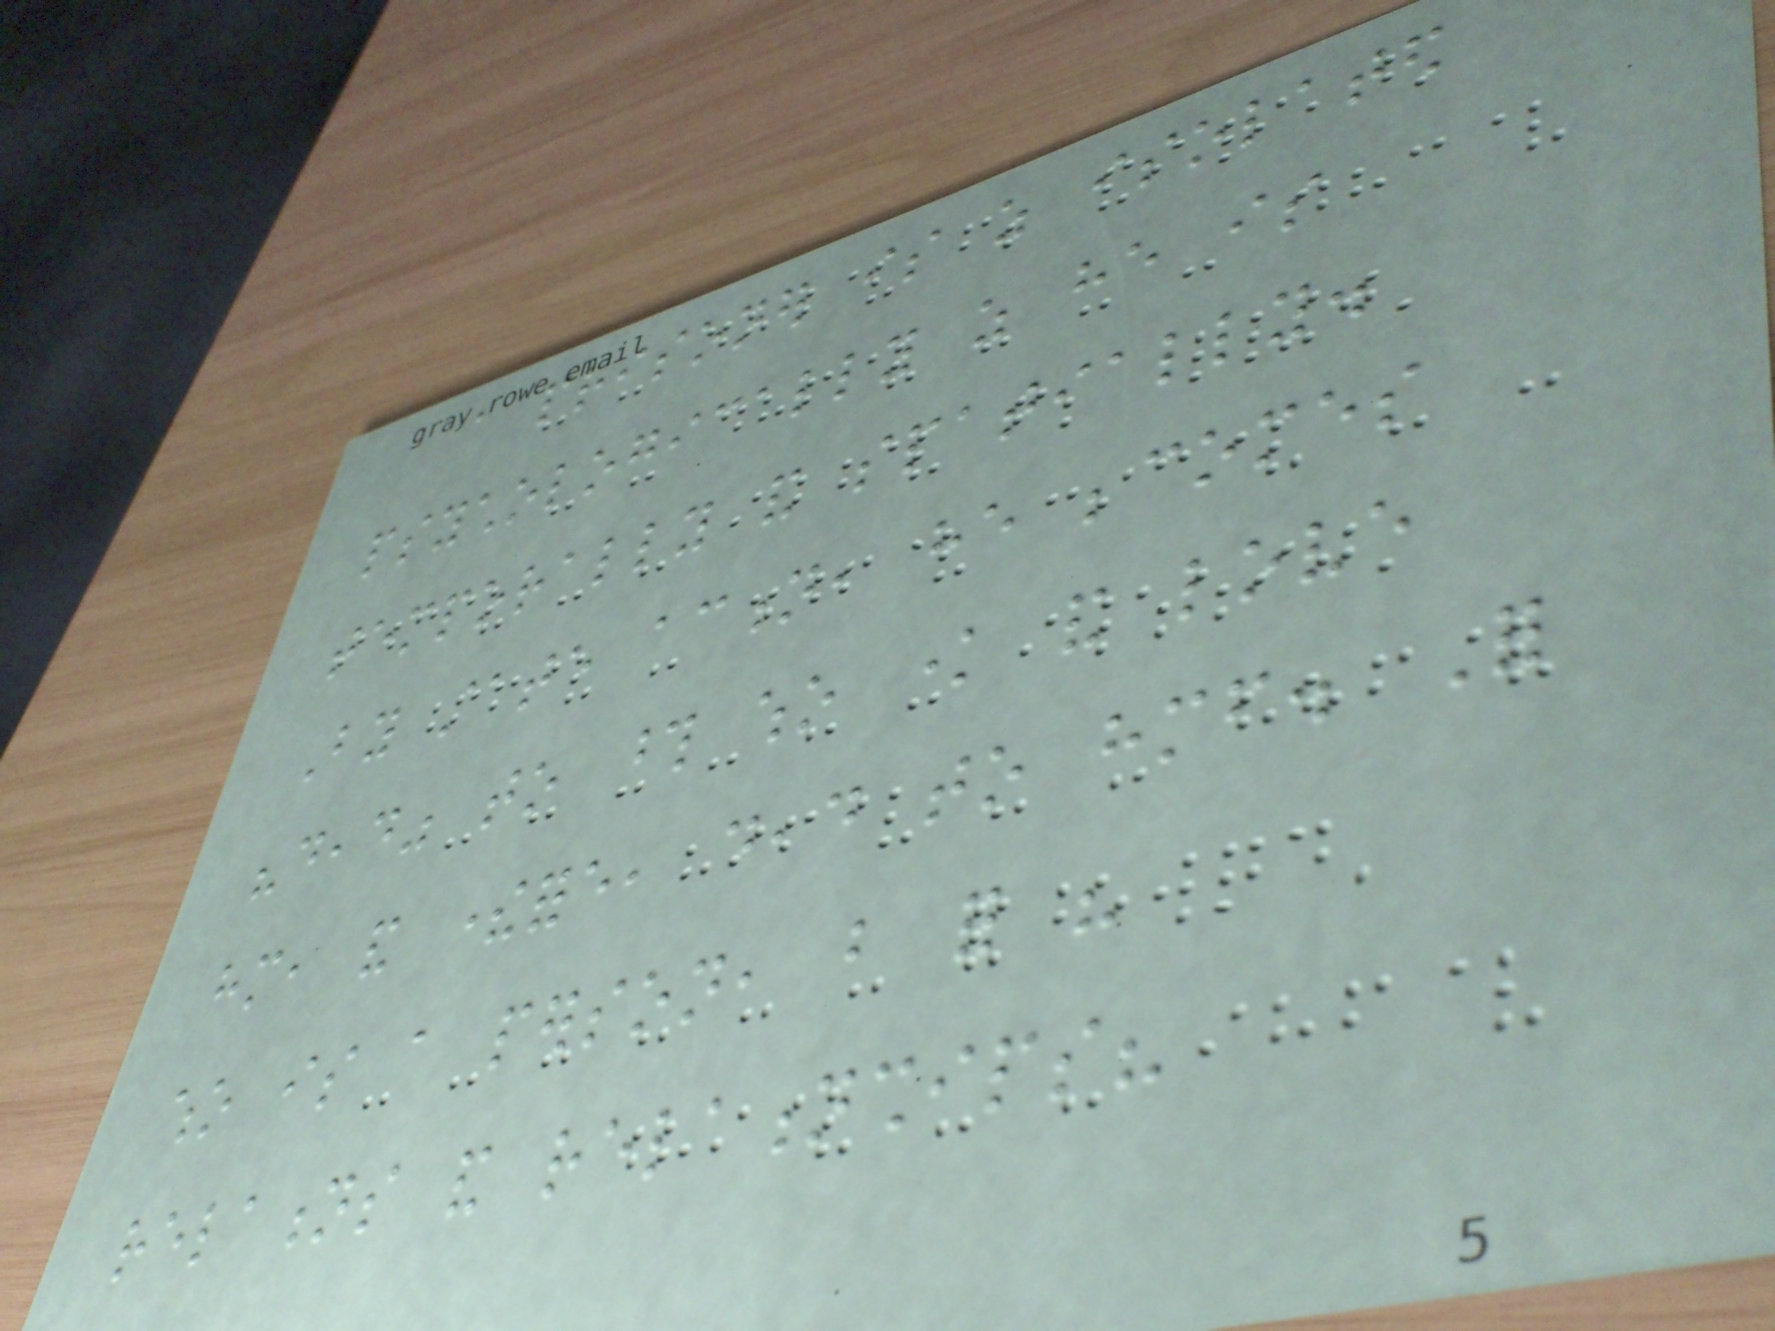a prisoner is as isolated
psychologically as he is
temporally and spatially.
By state action, he becomes
"dead" to those who know and love
him, and therefore, dead to himself. For
who is a person, but for his
relations and relationships?
